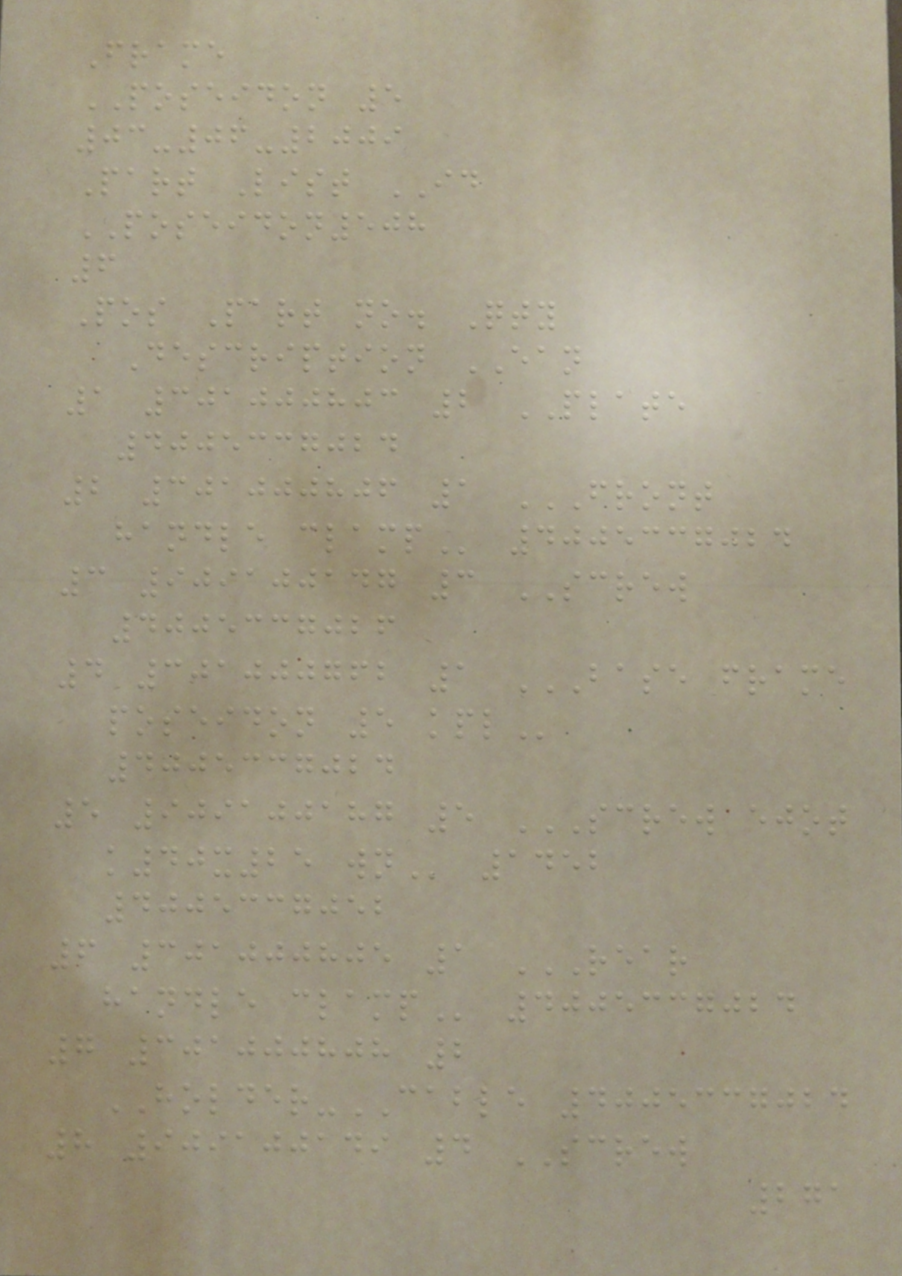Frame
POSEIDON 5
03-06-2009
Part List ID
POSEIDON508
6
Pos Part no. Qty
Description EAN
1 301000803 2 PLATE
4005337024
2 301000806 1 FRONT
HANDLE CLAMP 4005337024
3 909100147 3 SCREW
4005337026
4 301000762 1 BASE FRAME
POSEIDON 5 KPL
4005337024
5 909100187 5 SCREW EJOT
K40X25 WN 1452
4005337052
6 301000805 1 REAR
HANDLE CLAMP 4005337024
7 301000808 2
HOLDER-CABLE 4005337024
8 909100149 4 SCREW
271
